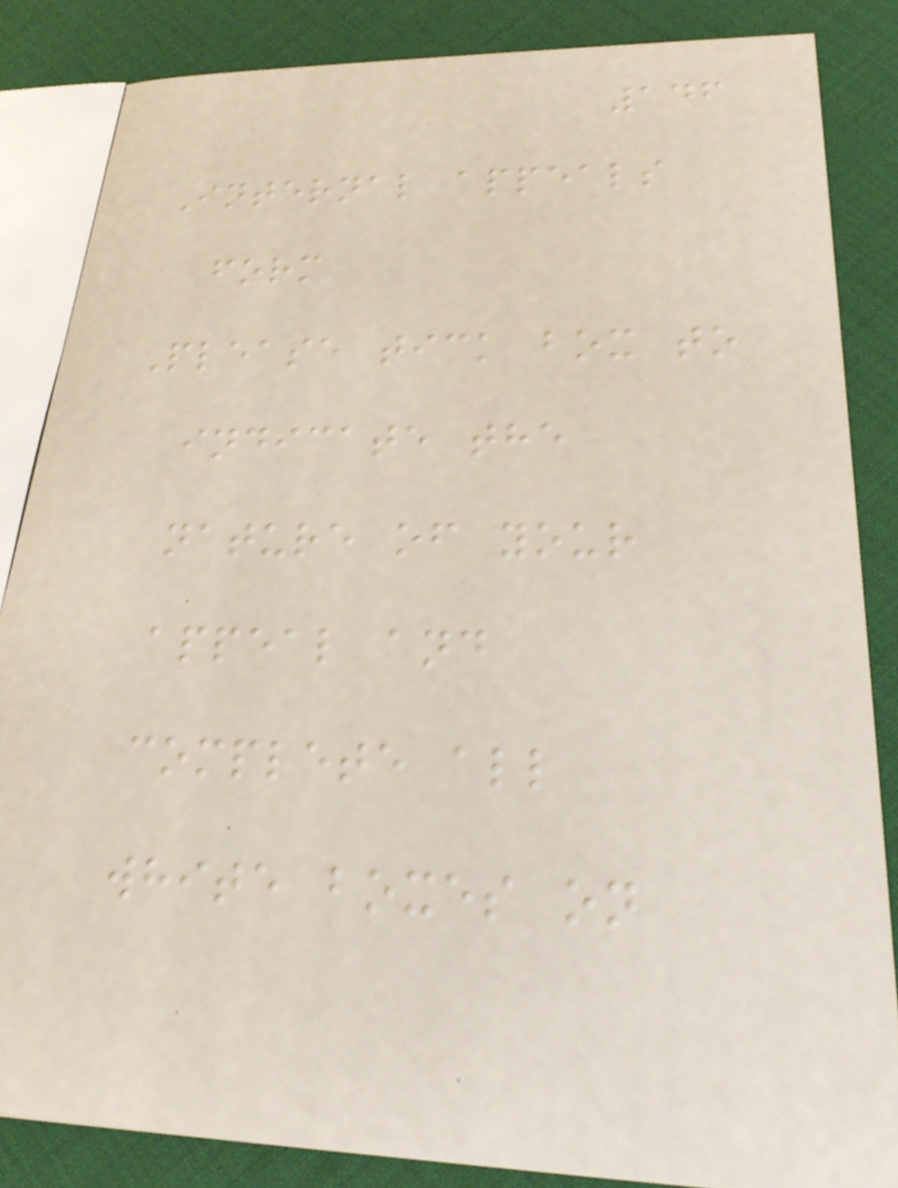146
Internal appeals
form
Please tick box to
indicate the
nature of your
appeal and
complete all
white boxes on
